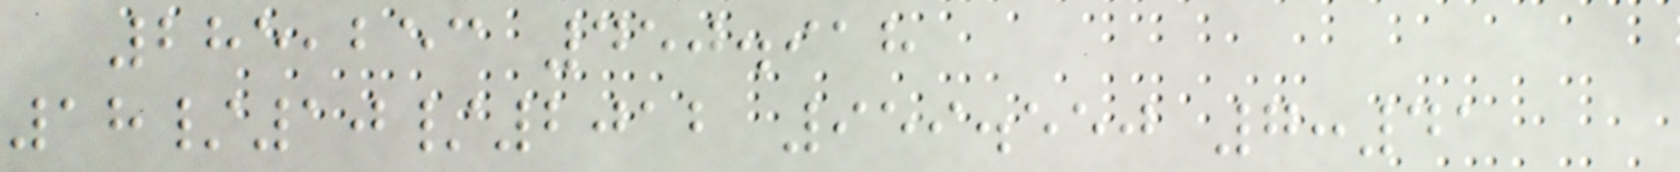285,253 450.918
18/10/2012 959.550 7:41
